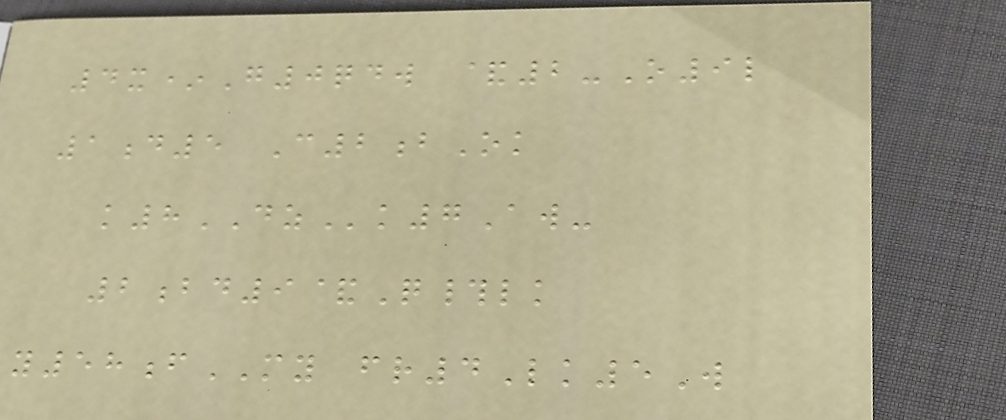4x*G0qdw &2-O9l
1d5 C2bOk
k8DZk7Aw-
2bd9&Q#lk
y58fMY fr4Lk5W
